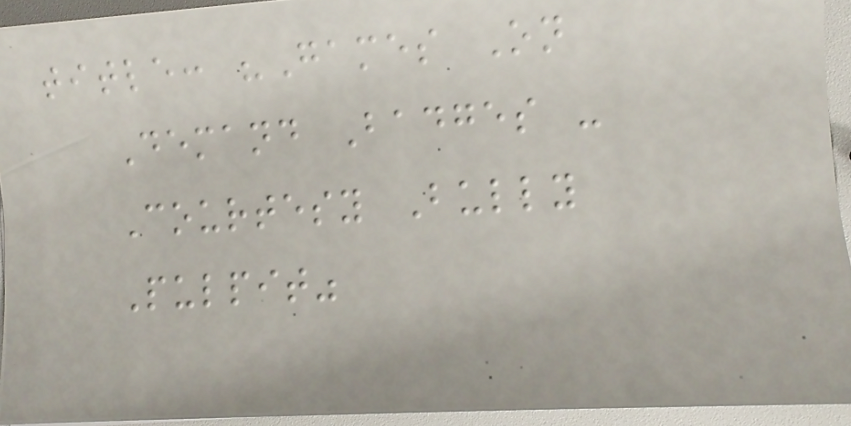title: "Games On
Demand Badges -
Courtesy Bully
Pulpit"
